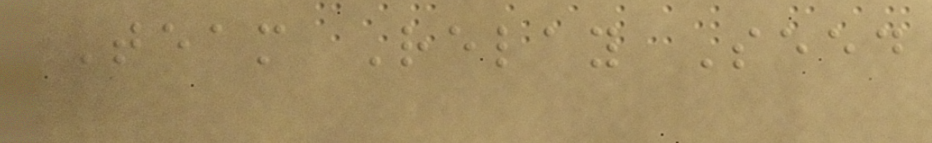Team Relay Seed
